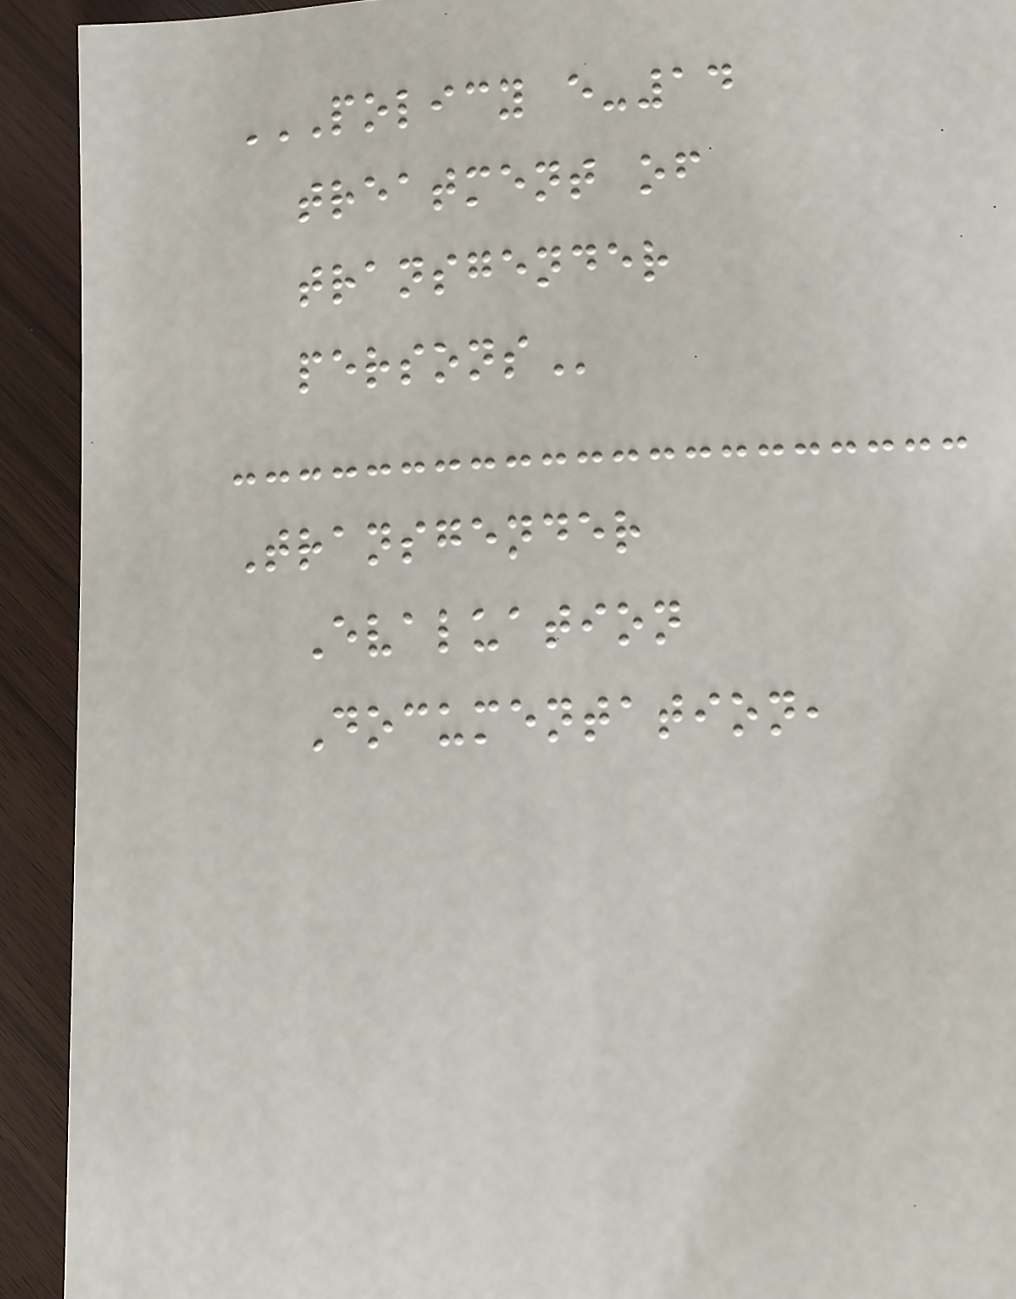POLICY E-14
TREATMENT OF
TRANSGENDER
PERSONS
Transgender
Evaluation
Documentation,
